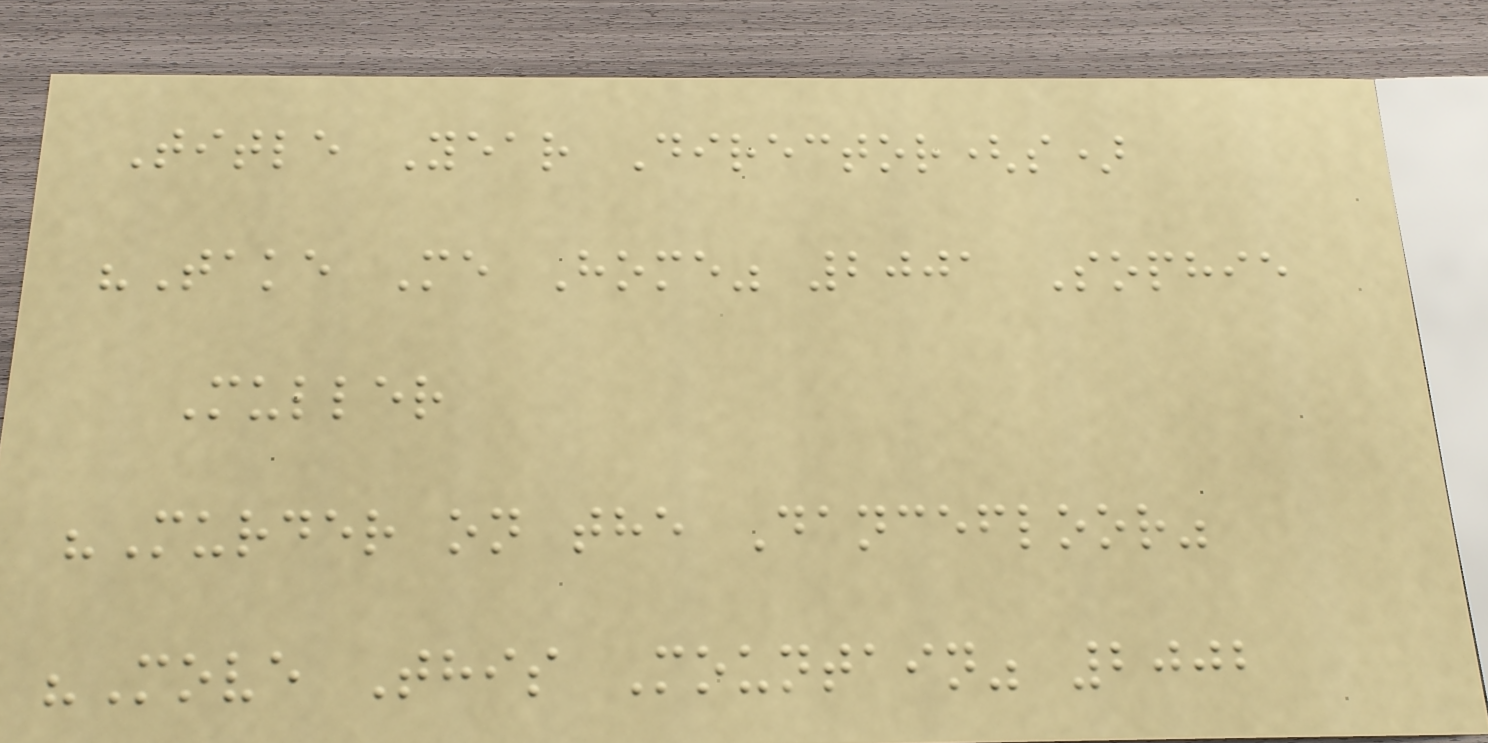Title Year Director(s)
"Take Me Home" 2001 Sophie
Muller
"Murder on the Dancefloor"
"Move This Mountain" 2002
